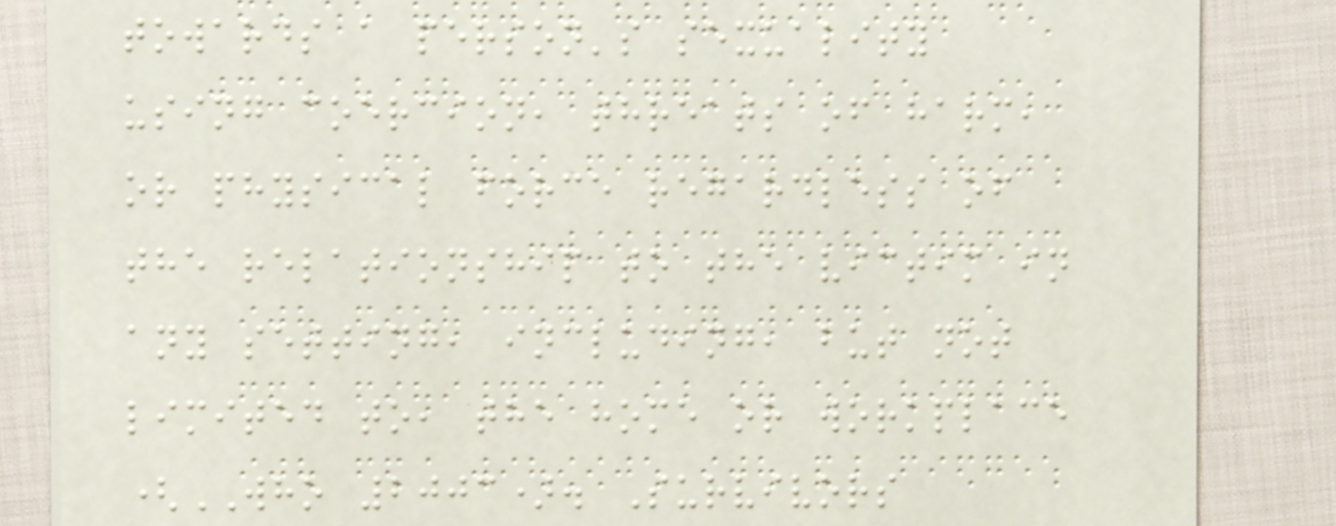towards a person's sexuality
using coercion, threats of harm,
or physical force regardless of
the relationship to the victim in
any setting, including, but not
limited to, the home or workplace
(WHO 2003). Survivors
